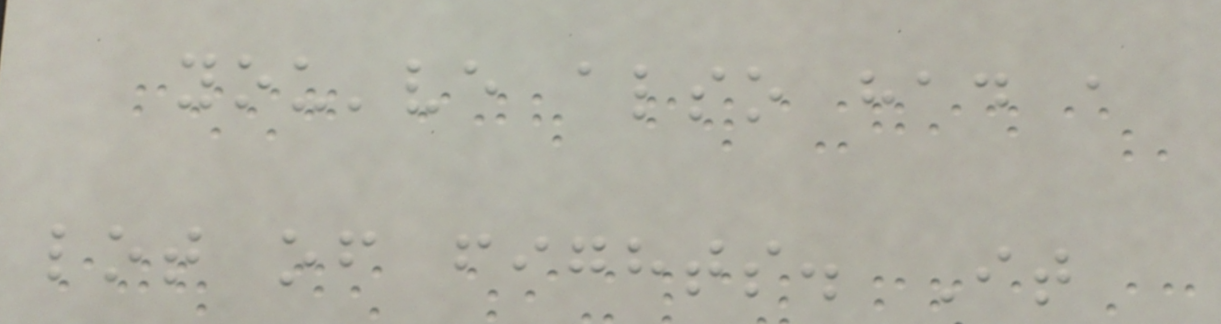you've also had a
lot of fights. It
